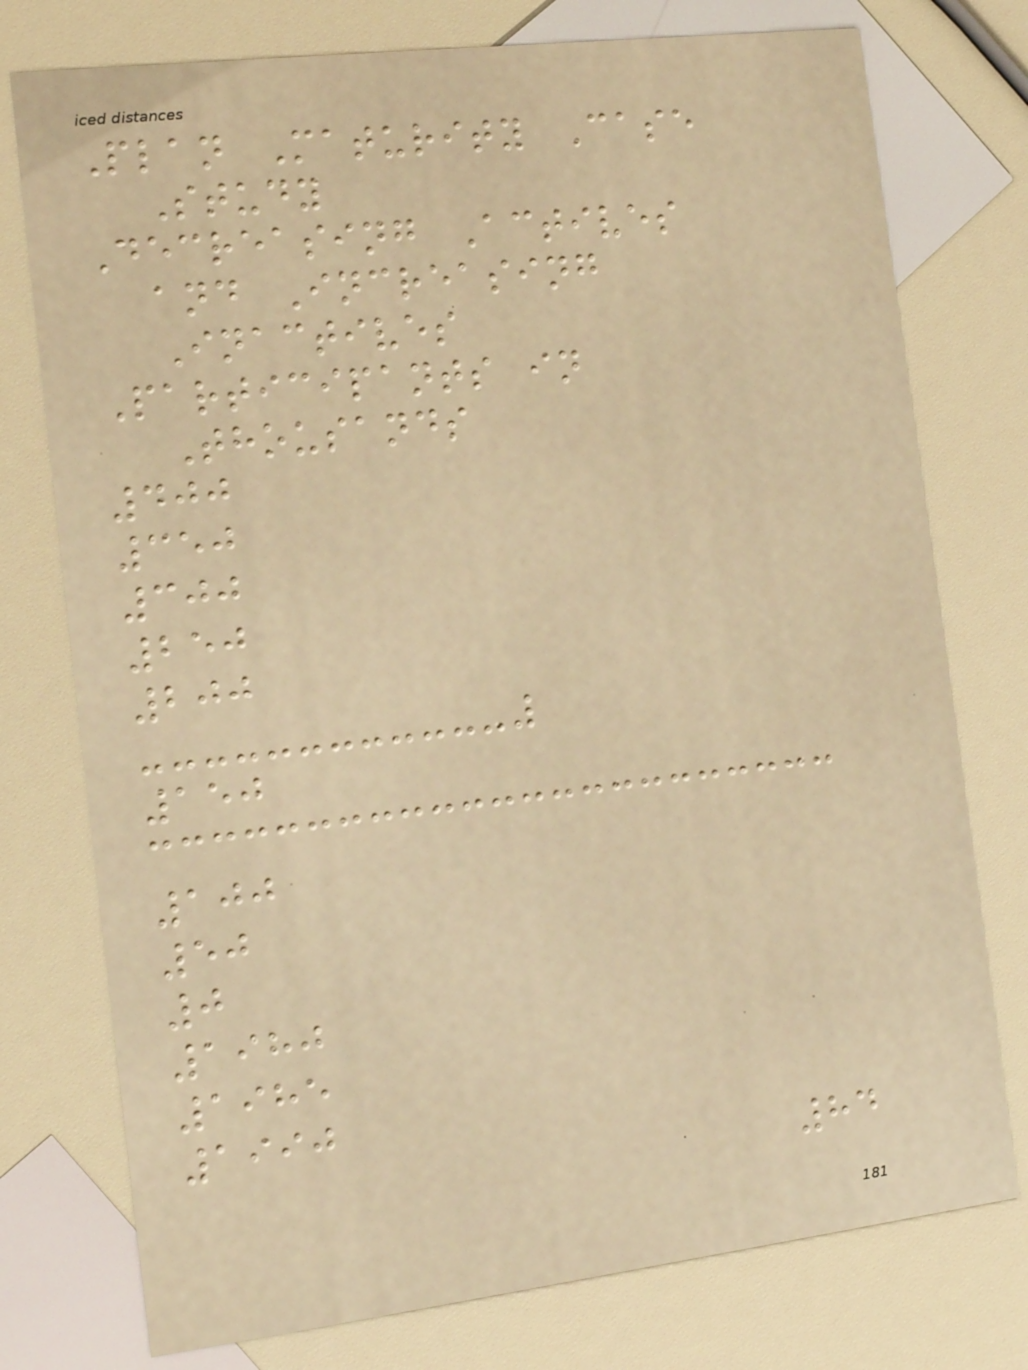Plan Maturity Case
Study
Decreasing Actives
and Increasing
Inactives
Participants in
Thousands
400
350
300
250
200
150
100
50
0
1980
1985
1990
84
